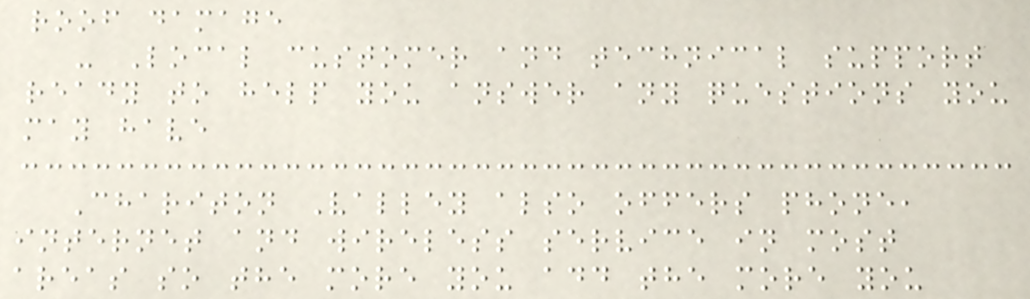roof damage
- Local customer and technical support
ready to help you answer any questions you
may have
Chariton Valley also offers phone,
internet and wireless service in most
areas so the more you add the more you
